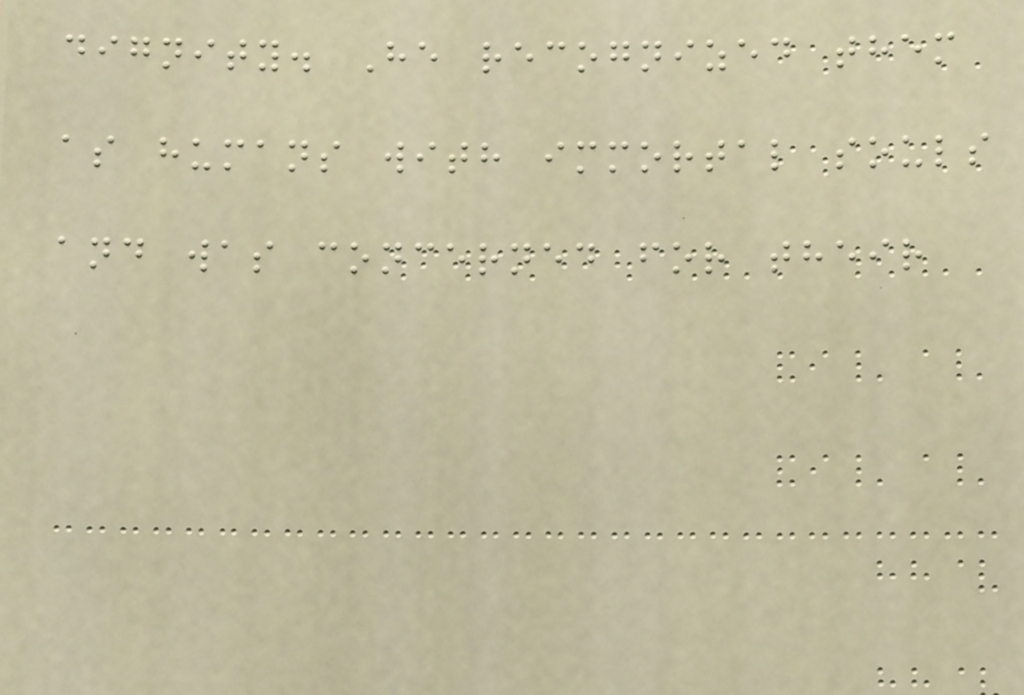dignity. He recognized them
as humans with immortal souls
and was concerned for their
